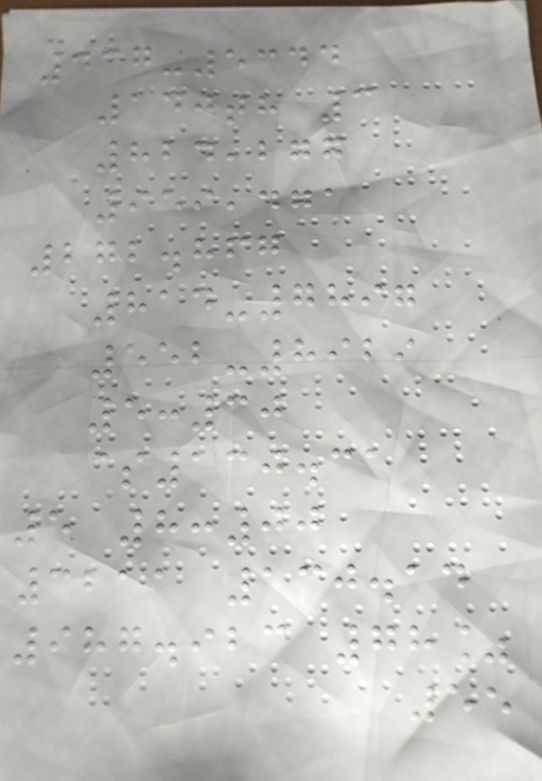437-5344
140th 3
824,277
959,471
272.867
814-7897
552-8929
5:30
$130.31
5 8:00
3211 130.14
987.923 78%
55
